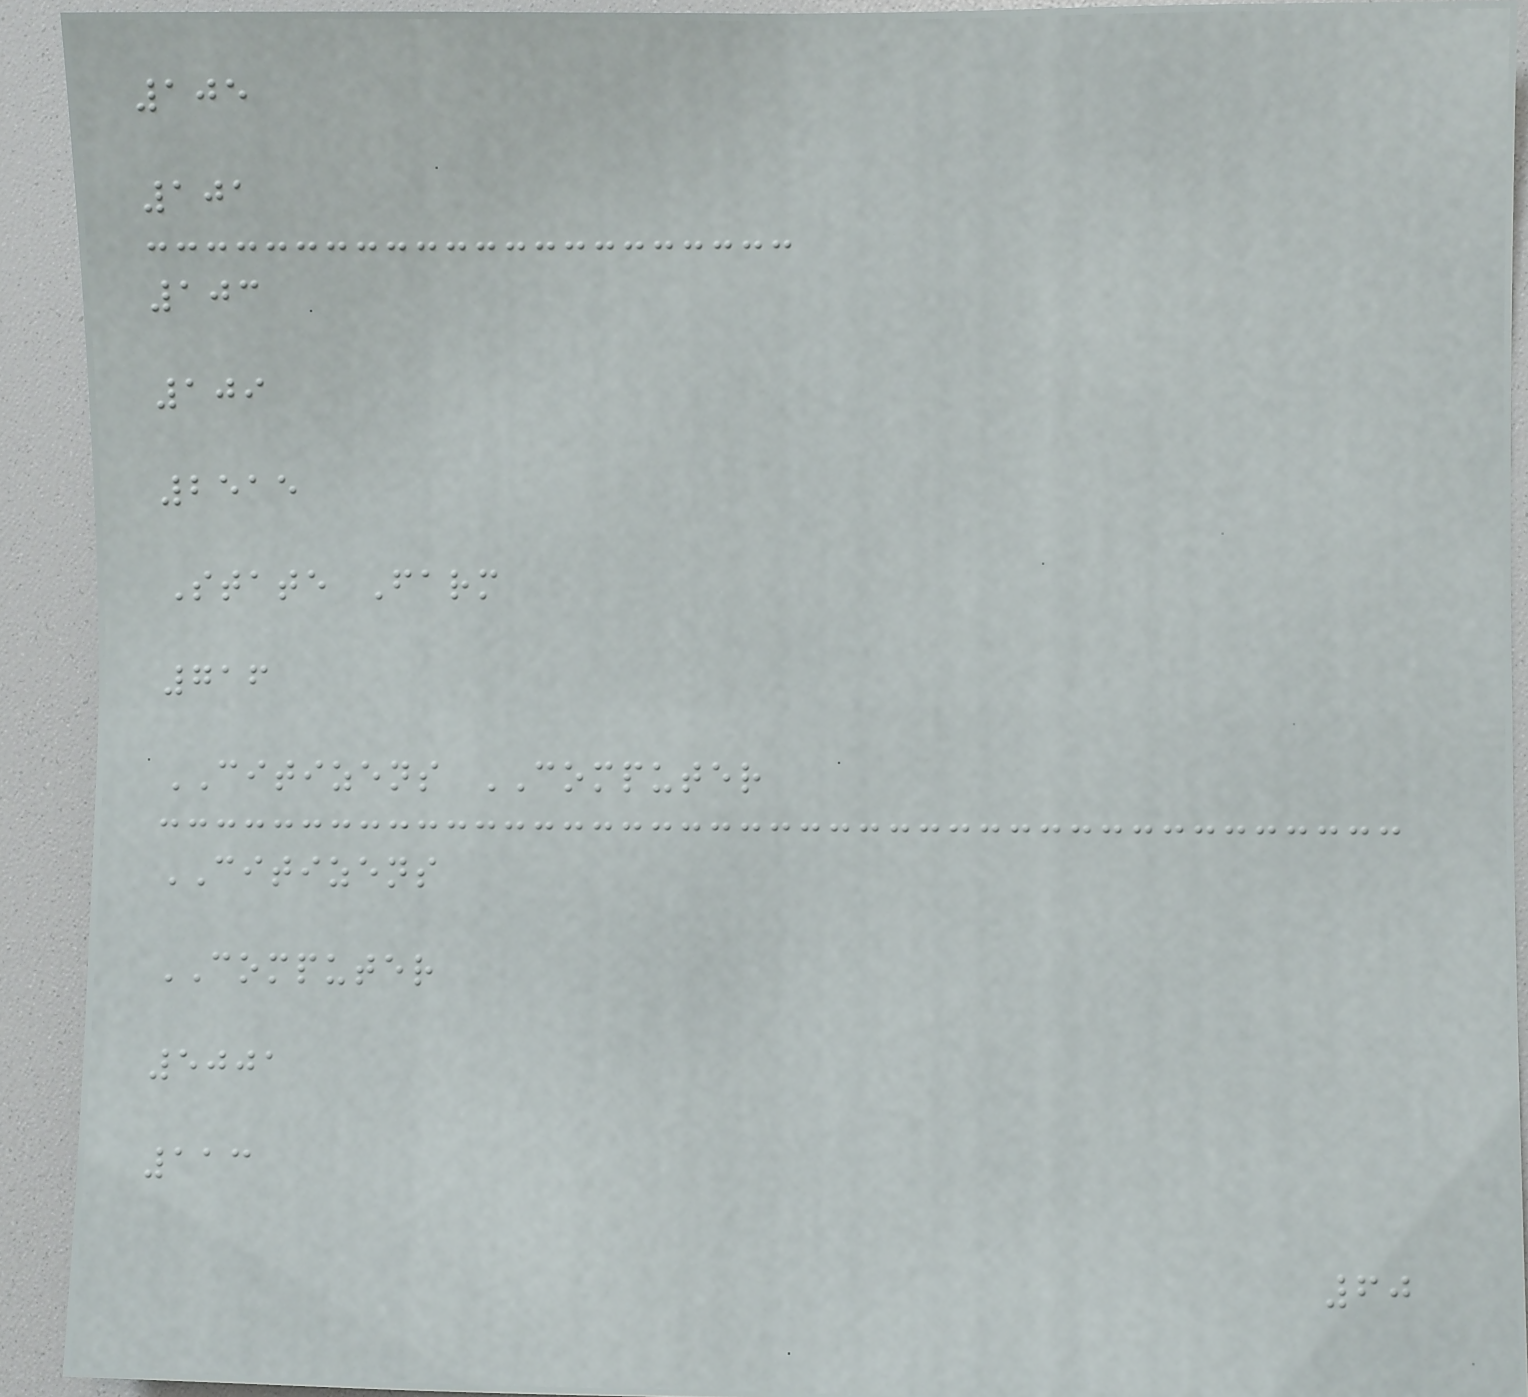105
101
103
109
2515
State Farm
716
CITIZENS COMPUTER
CITIZENS
COMPUTER
5001
113
60
